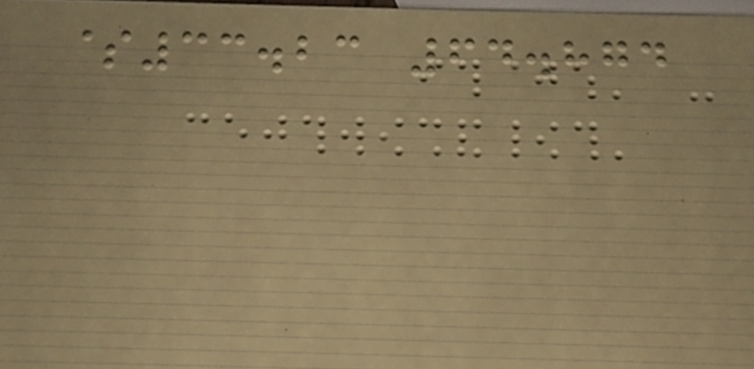$33.23 64.874
